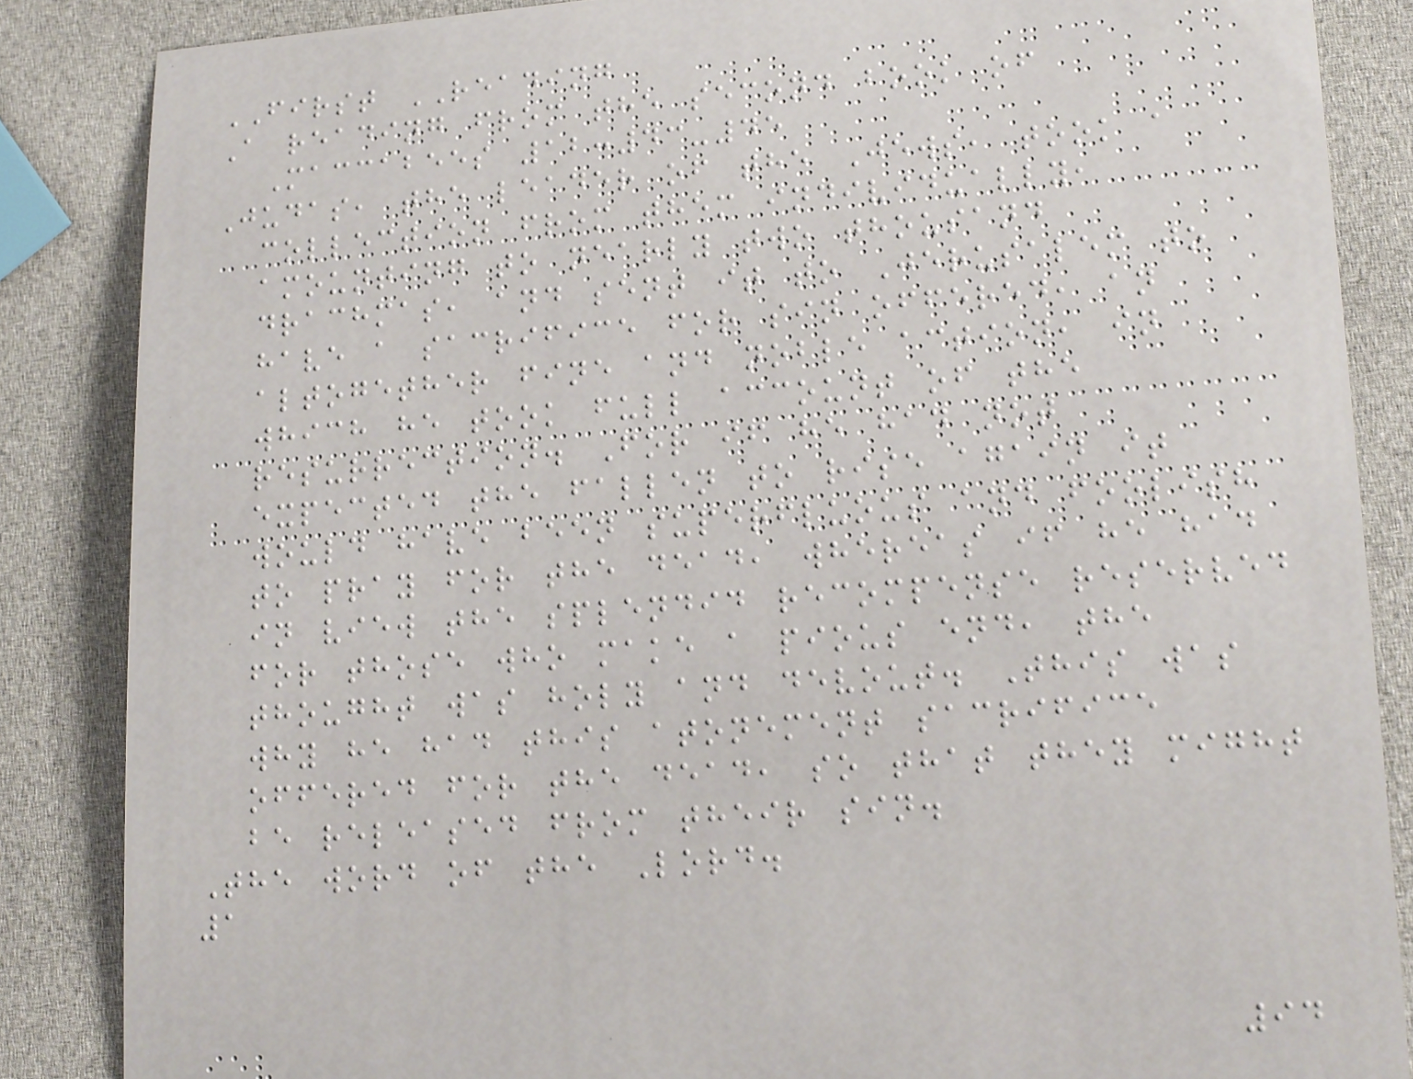FIRST READING
A reading from the second book of
Maccabees 12:43-45
Judas, the leader of the Jews, took a
collection from them individually,
amounting to nearly two thousand
drachmas, and sent it to Jerusalem to
have a sacrifice for sin offered, an
altogether fine and noble action, in
which he took full account of the
resurrection. For if he had not
expected the fallen to rise again it
would have been superfluous and foolish
to pray for the dead, whereas if he had
in view the splendid recompense reserved
for those who make a pious end, the
thought was holy and devout. This was
why he had this atonement sacrifice
offered for the dead, so that they might
be released from their sin.
The word of the Lord.
1
94
